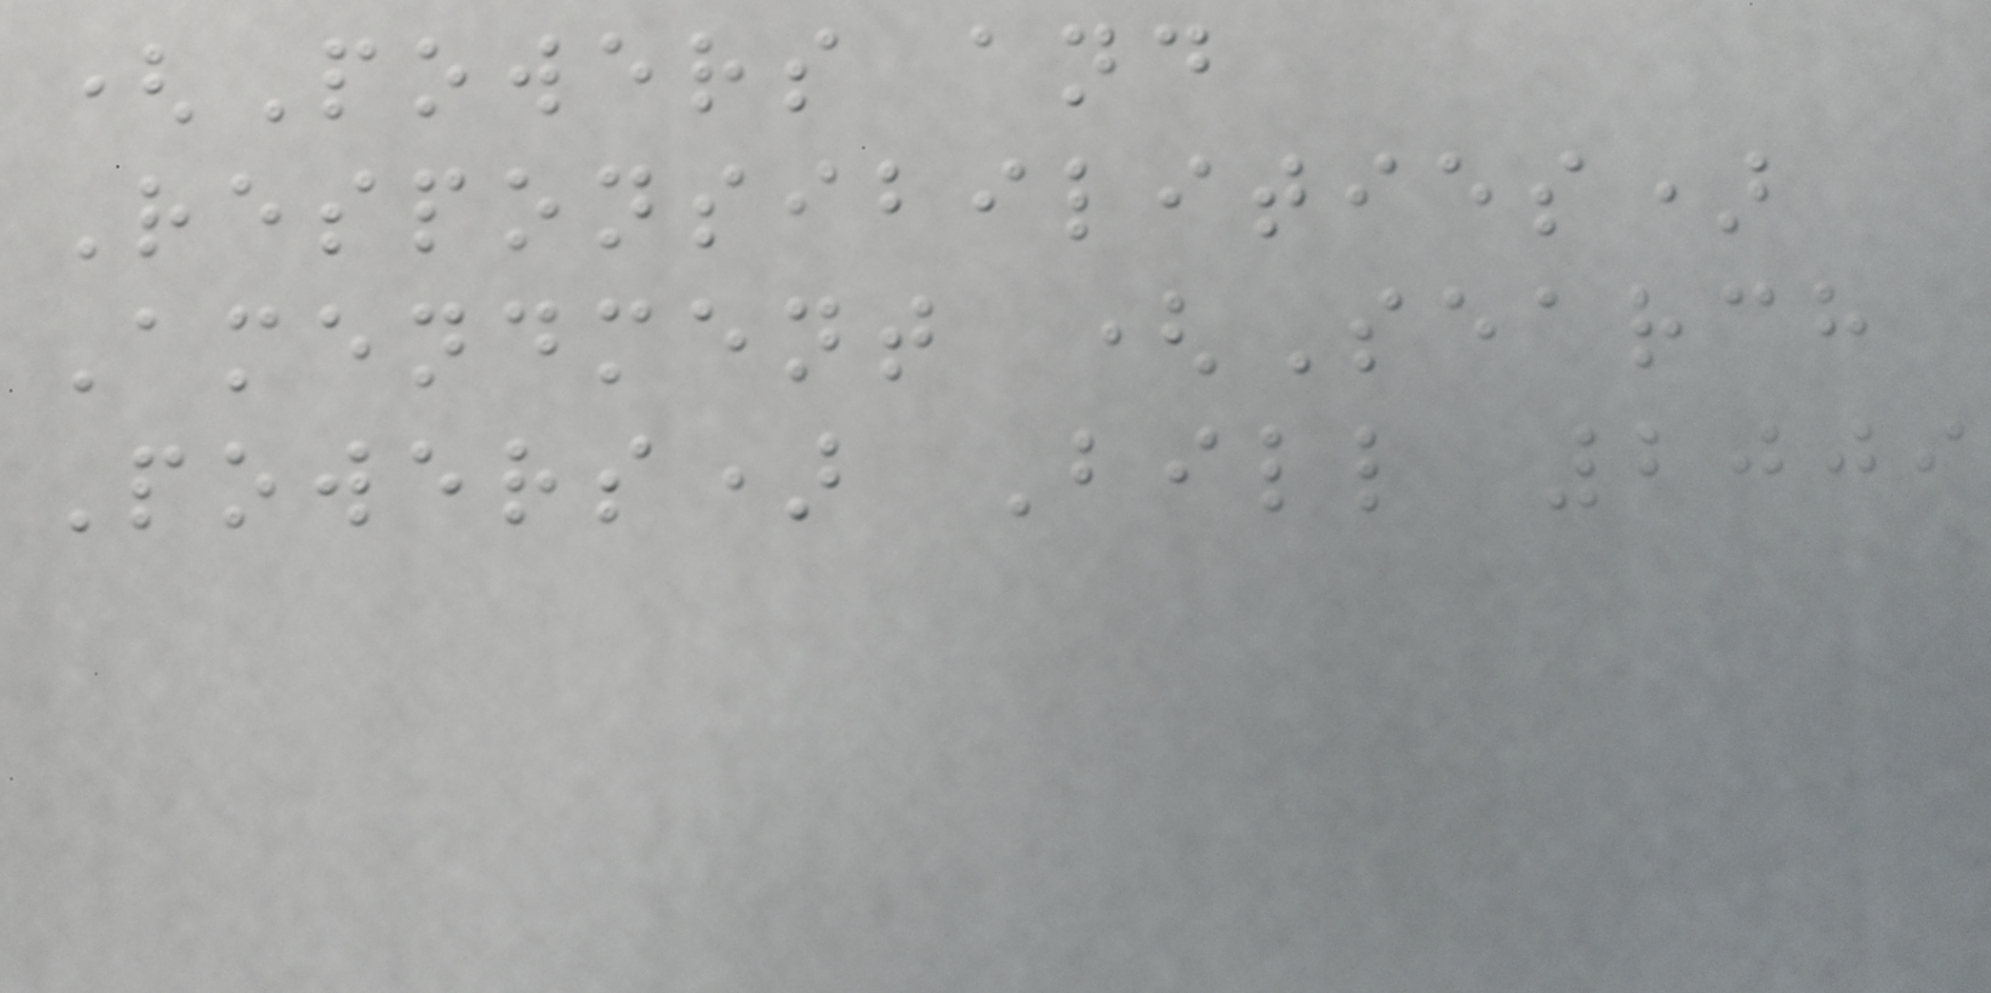(Powers and
Responsibilities)
Amendment (Search
Powers) Bill 2009
